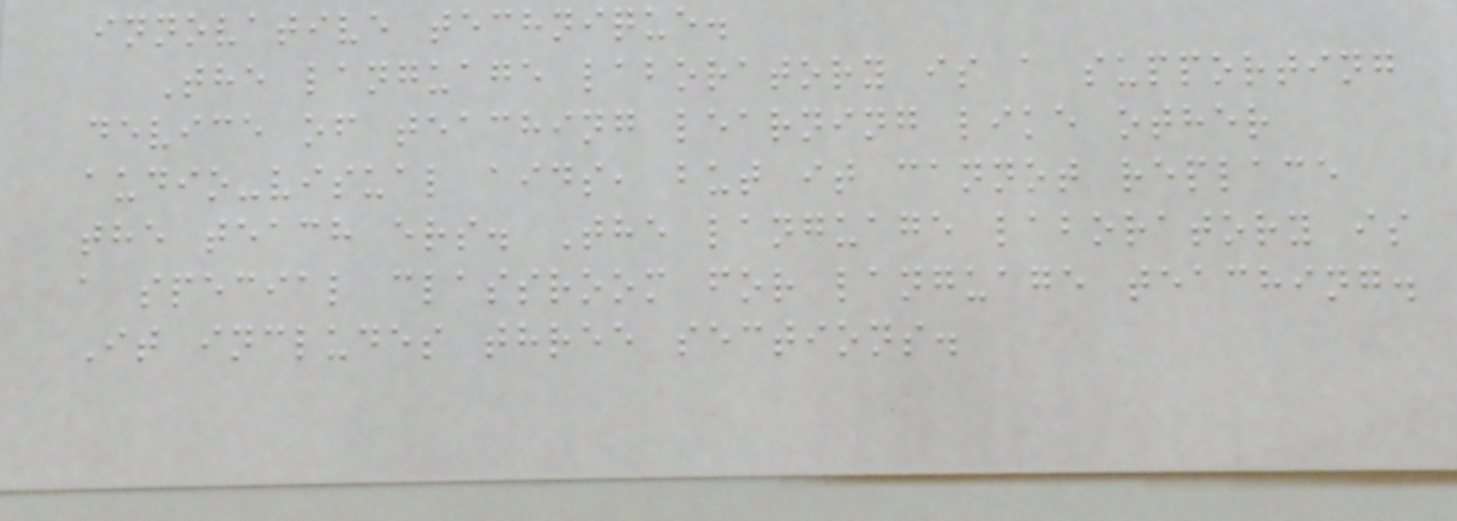innovative technique.
The language laboratory is a supporting
device of teaching learning like other
audio-visual aids, but it cannot replace
the teach ers. The language laboratory is
a special classroom for language teaching.
It includes three sections.
